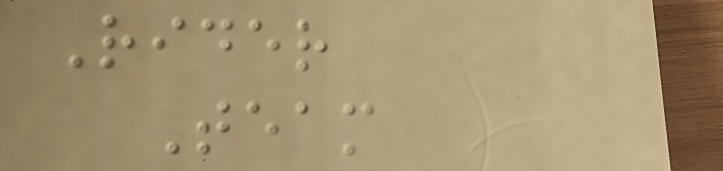Rider
Team
